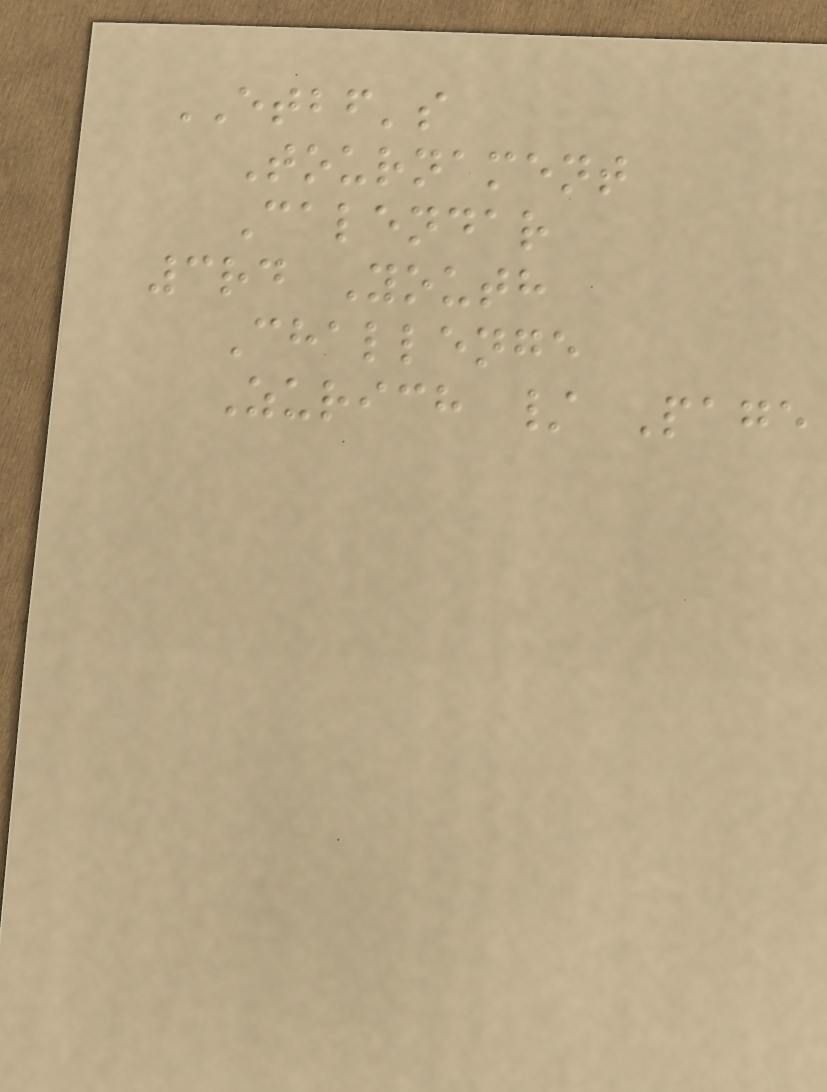ETBF's
Tournament
Calendar
3rd Youth
Challenge
Zurich / Page
